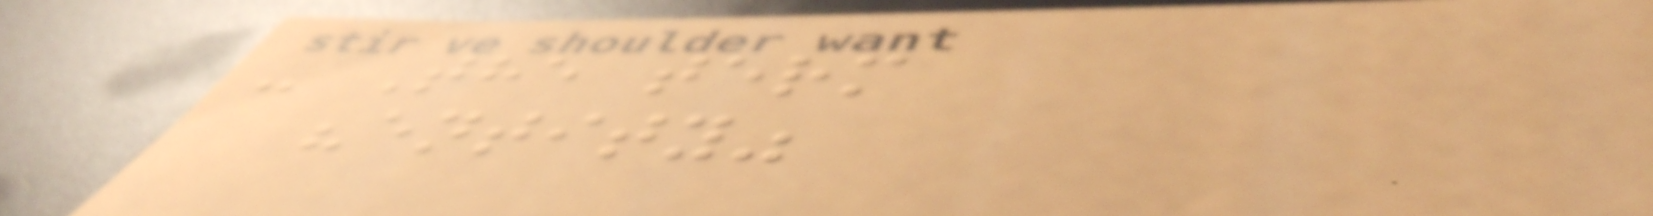- The term
"entity"
